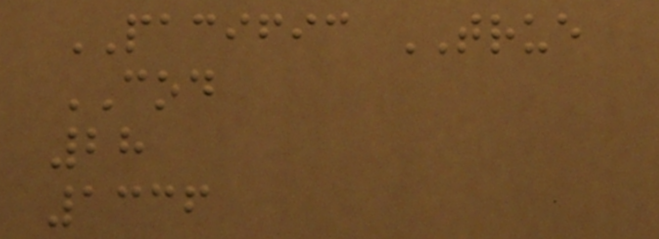PACIFIC TRUE
COD
28
1336
